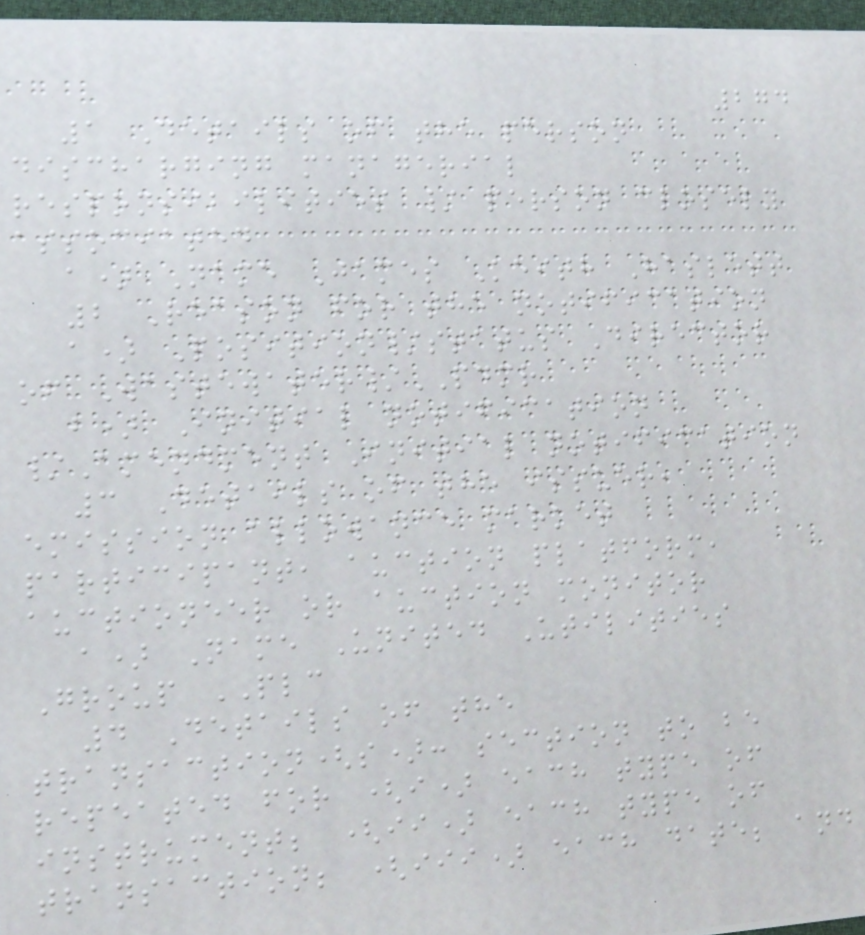274
1 Details of the person
discharging managerial
responsibilities / person closely
associated
a) Name James Keith Haslett
2 Reason for the notification
a) Position/status Director
of Wastewater/PDMR
b) Initial notification
/Amendment Initial notification
3 Details of the issuer,
emission allowance market
participant, auction platform,
auctioneer or auction monitor
a) Name United Utilities
Group PLC
4 Details of the
transaction(s): section to be
repeated for (i) each type of
instrument; (ii) each type of
transaction; (iii) each date; and
